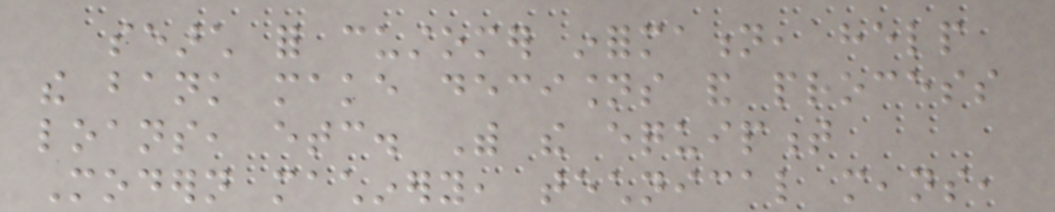search for customer information, help
the bank make decisions and process
loans, etc. With the equipment
Modern machinery, technical means,
